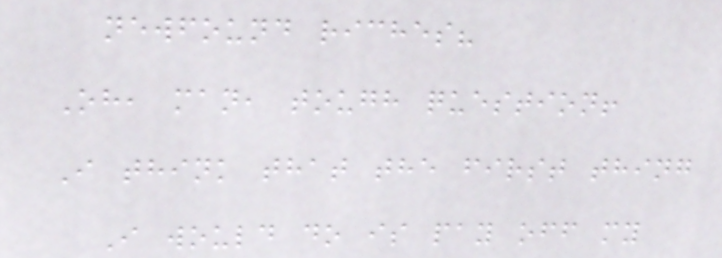newfound riches?
Oh, man, tough question!
I think that the first thing
I would do is pay off my
